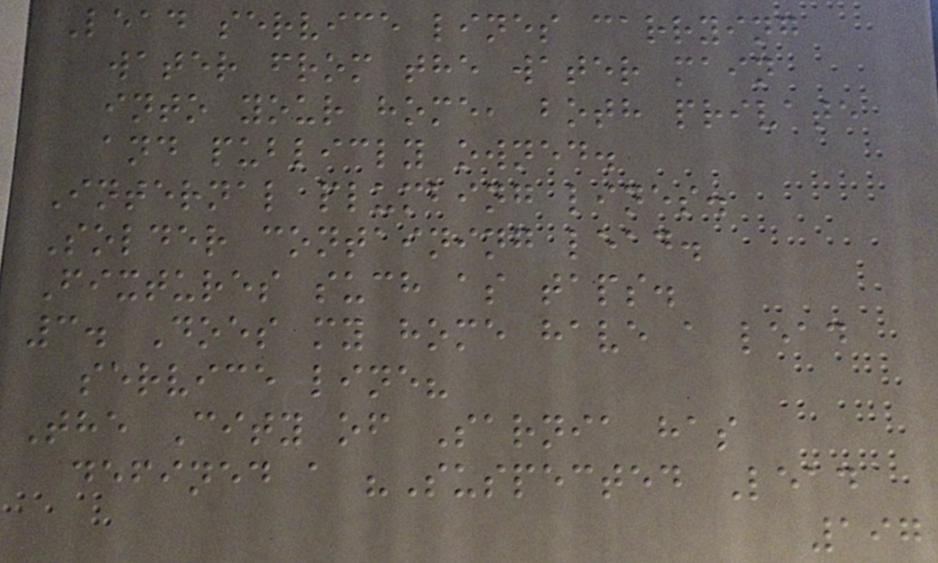Lead service lines carrying
water from the water main
into your home, both private
and publicly owned.
Internal plumbing lines.
Solder containing lead.
Fixtures such as taps.
3. Does my home have a lead
service line?
The City of Sarnia has
defined a "Suspected Lead
197
